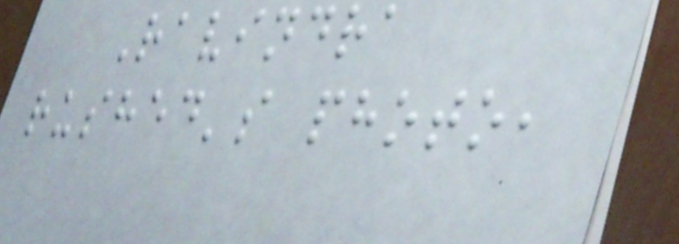Ravindra
rushed's photo,
